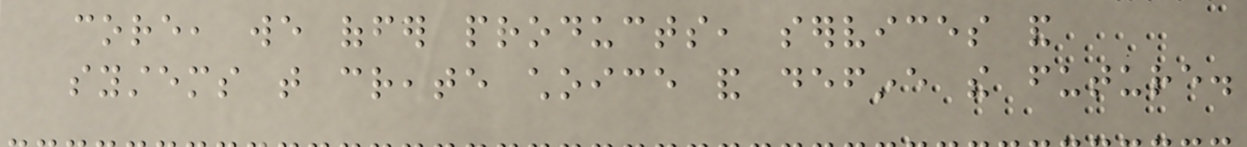core, we offer products, services and
systems that create choice and define the future.
